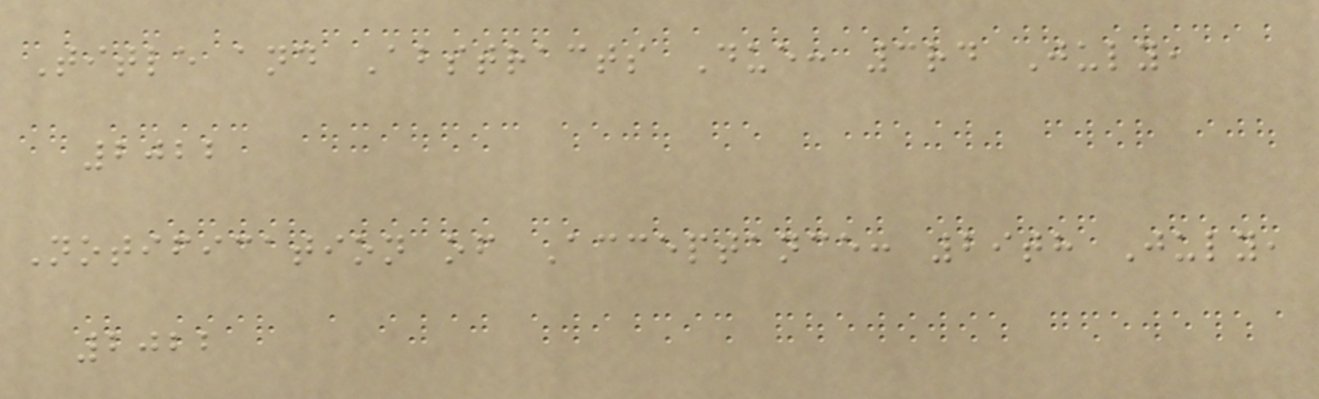Title and Abstracts Due: 3rd July,
2022
Notification of Acceptance: 29th July,
2022
